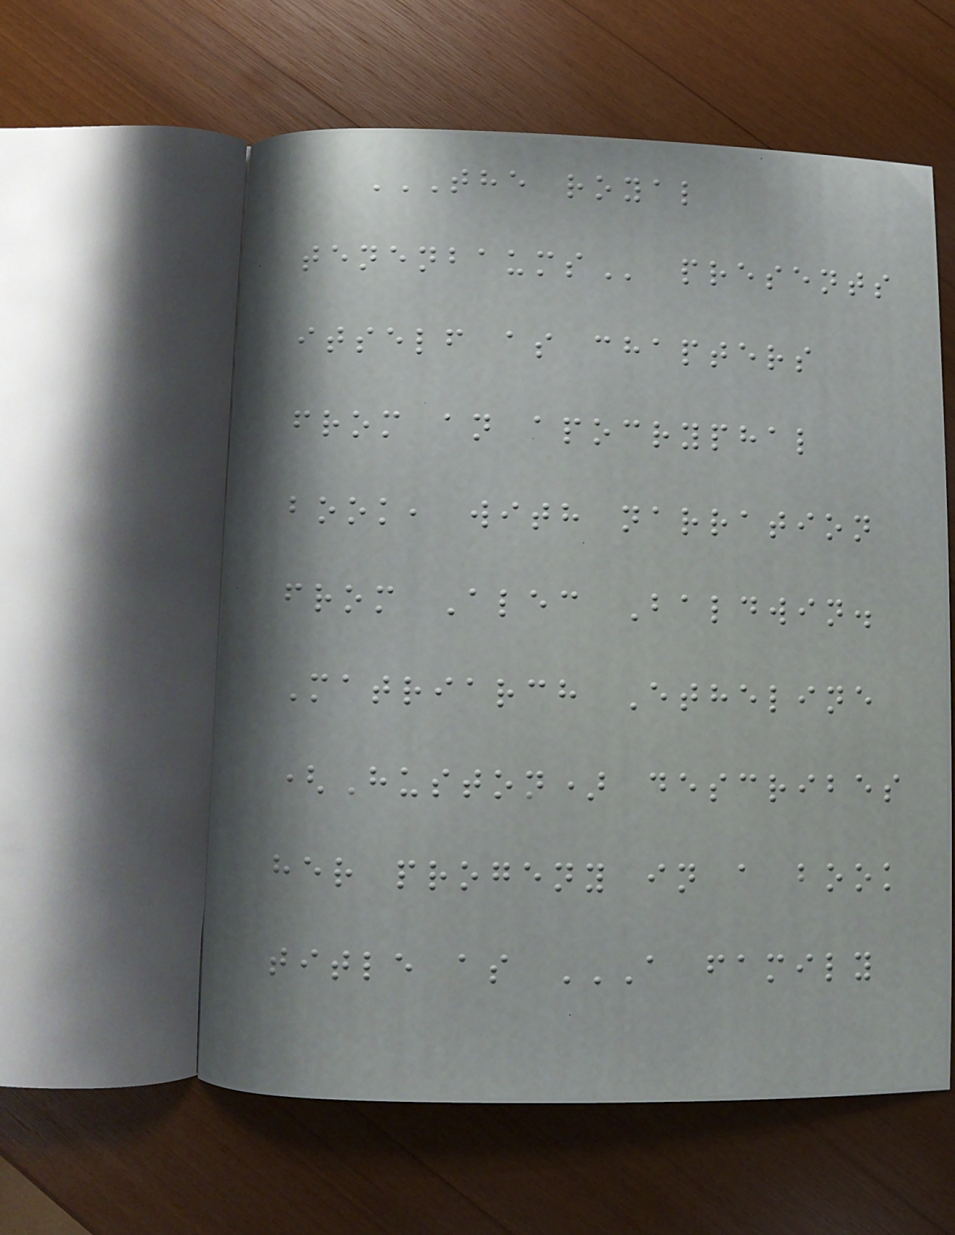THE ROYAL
TENENBAUMS presents
itself as chapters
from an apocryphal
book, with narration
from Alec Baldwin.
Matriarch Etheline
(Huston) describes
her progeny in a book
title as A FAMILY
